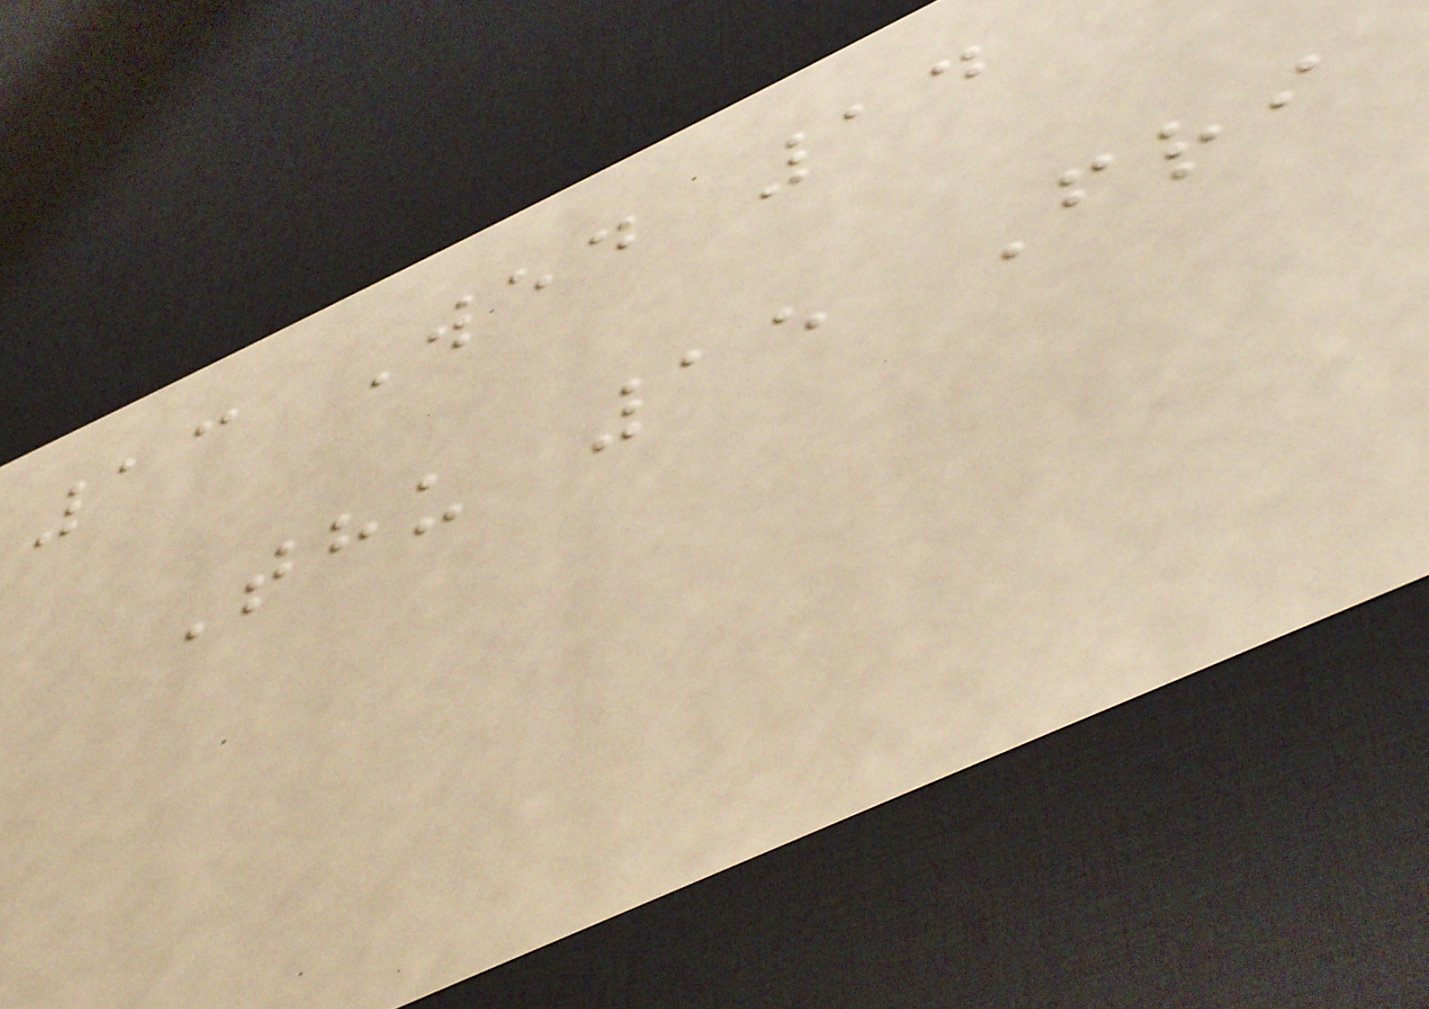13 Wed 14
Thu 15 Fri
